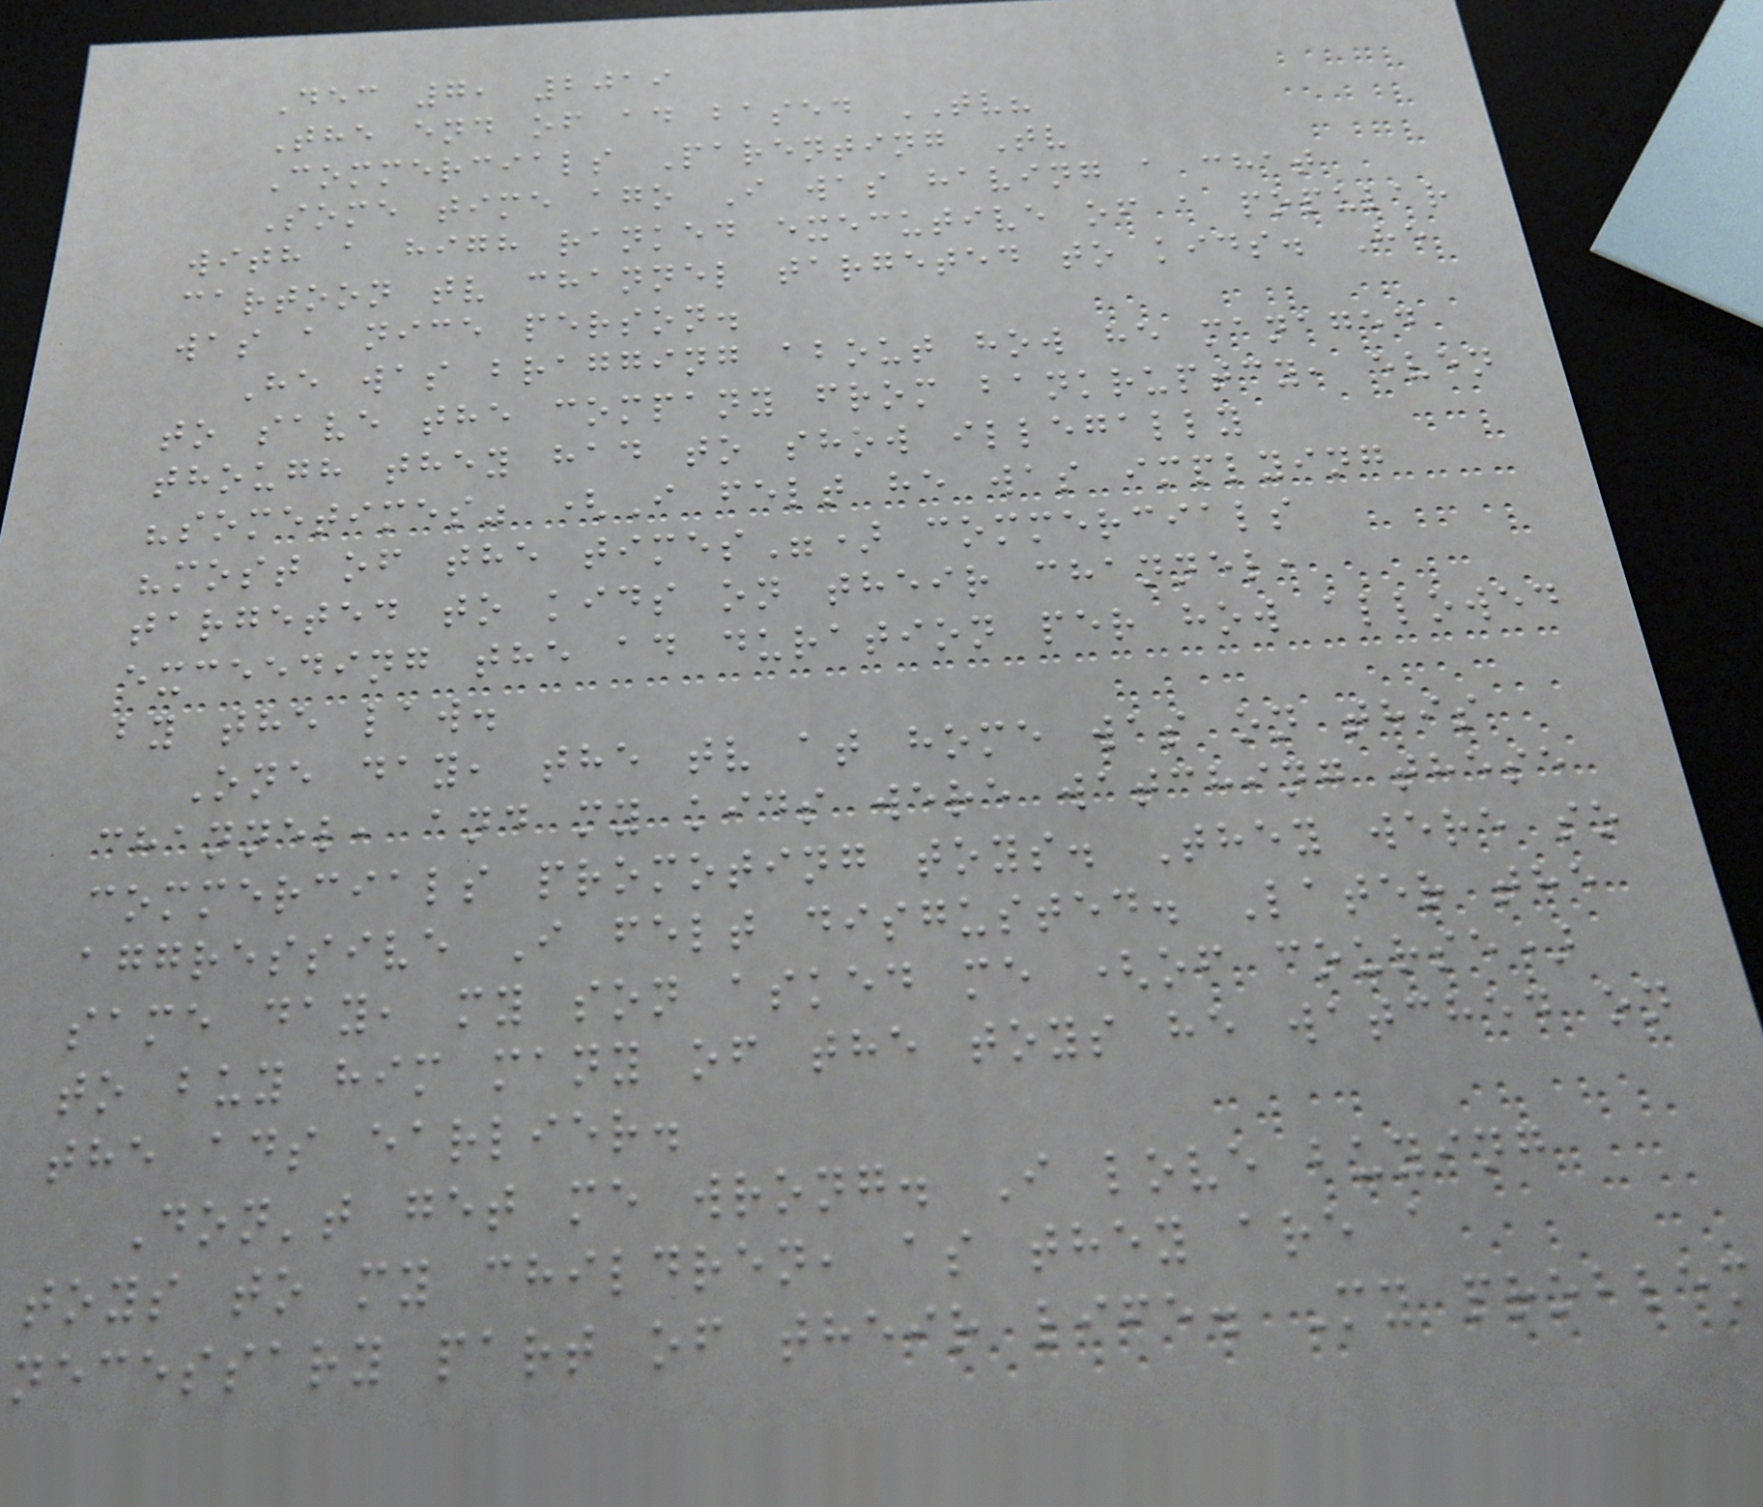Dec 7, 2019
The end of ad based TV?
Commercials Parenting Tv
Some time ago I was having a chat
with a high ranked executive of a popular
cartoon tv channel targeted to kids. He
was a nice person.
He was bragging about how he managed
to save the company from bankruptcy, even
though they had to show illegally
"sometimes" (I felt he was implying
"most of the times") commercials
targeted to kids on their channel,
exceeding the ad duration per how allowed
by the law.
One day, the tv at home was on this
channel, and my kids were watching these
commercials promoting toys. They were so
aggressive I felt disgusted. Later the
same day, my son asked me (of course)
to buy him many of the toys he watched on
the ads earlier.
Don't get me wrong. I love buying
toys to my children, as they are a
necessary part of their life. My problem
